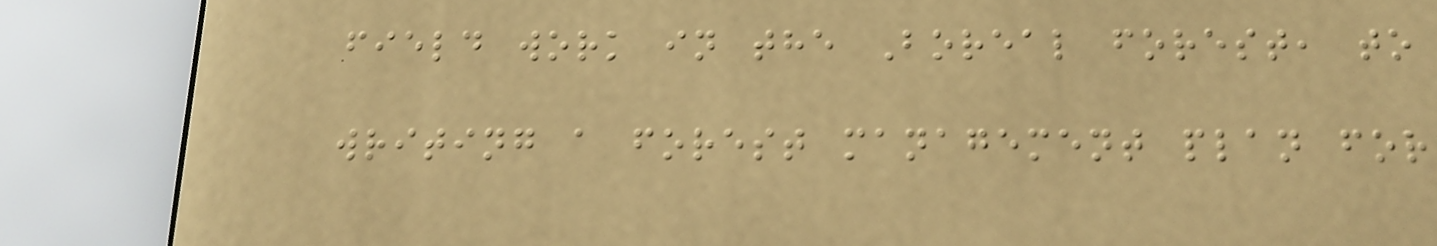field work in the Boreal forest, to
writing a forest management plan for
